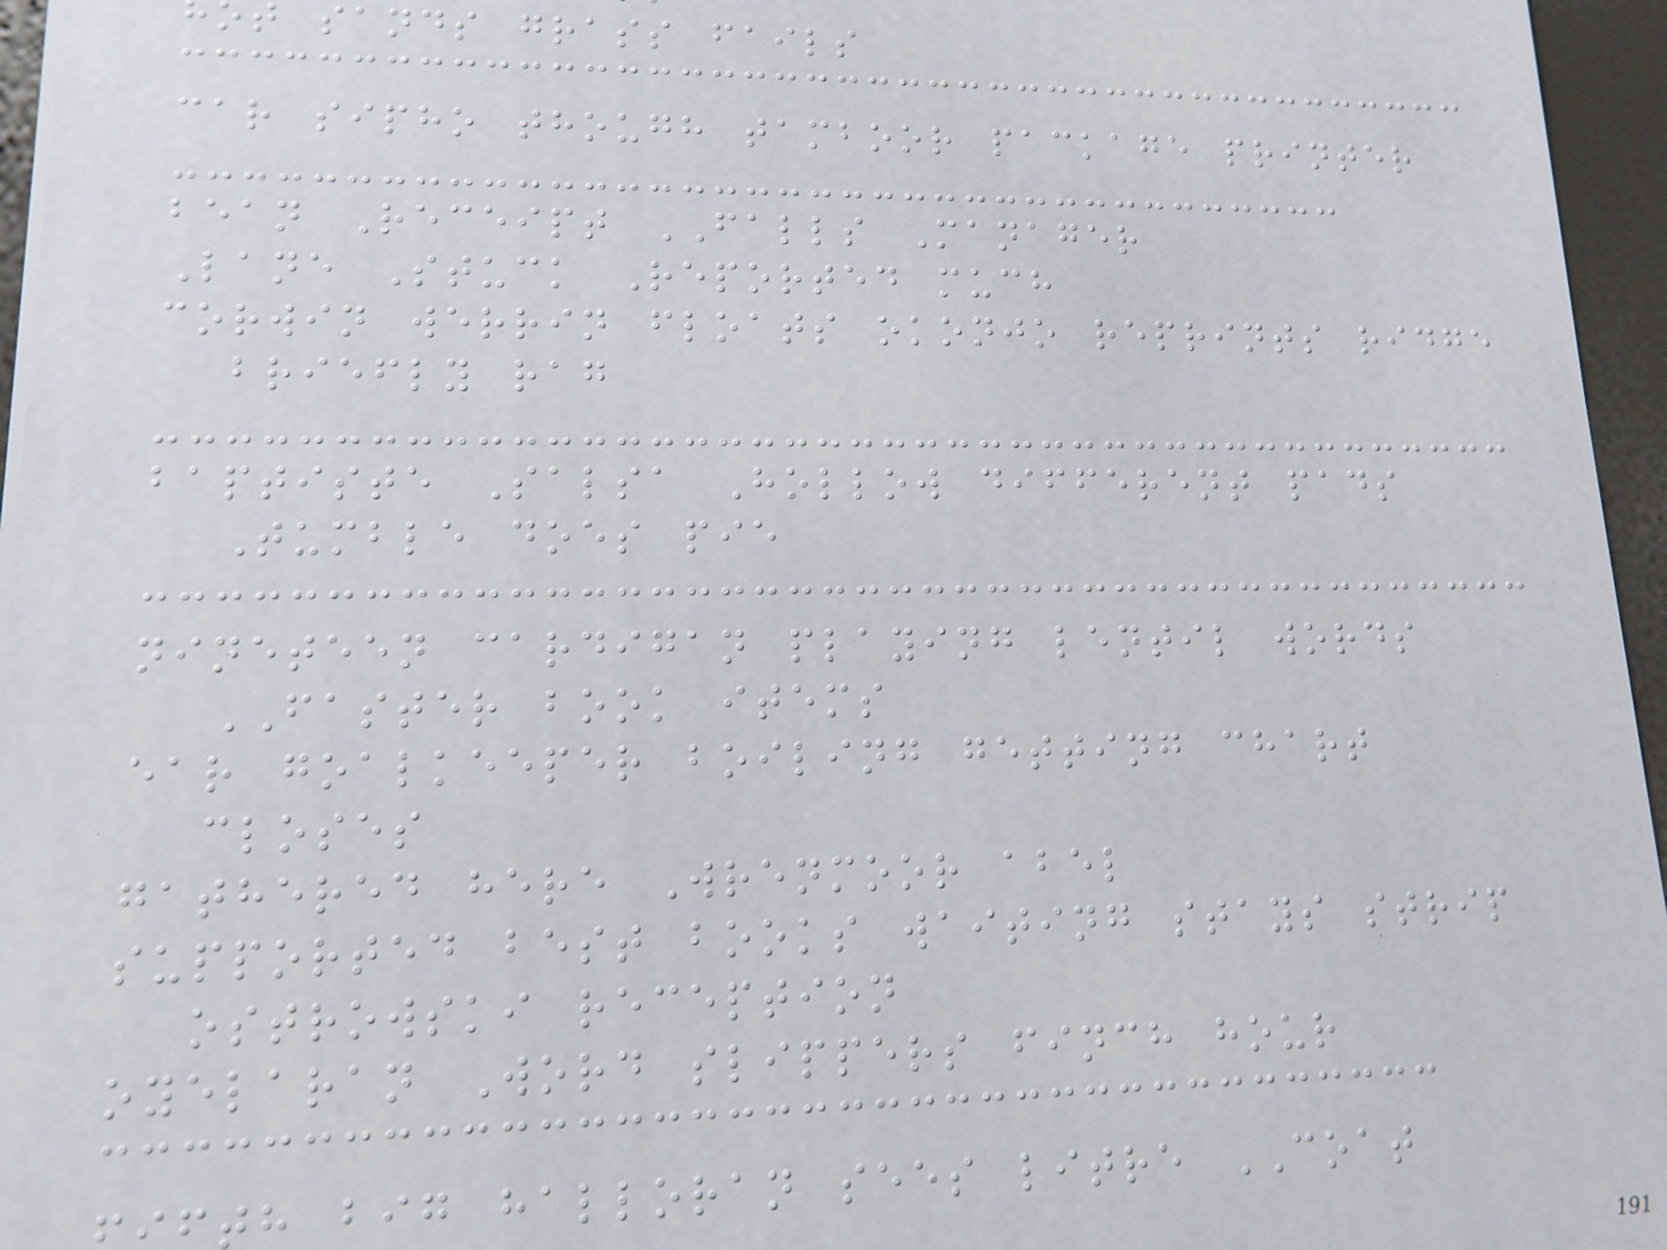t sands grass fails
car sipho though tamboor package printer
bean Receipt FALLS Manager
Lane Stuck Reported much
corwin werrin floats okonjo reprints ridge
briefly rag
baptiste Salsa Hollow different pads
Tumble does pie
nineteen cardigan playing lentil words
FASTER book items
ear goalkeeper boiling getting chart
closes
gathered here Wrenmoor abel
supported best books waiting stays strip
ostrowski reception
oyelaran Word slippers finch hour
h big halloran sees litre COAT
